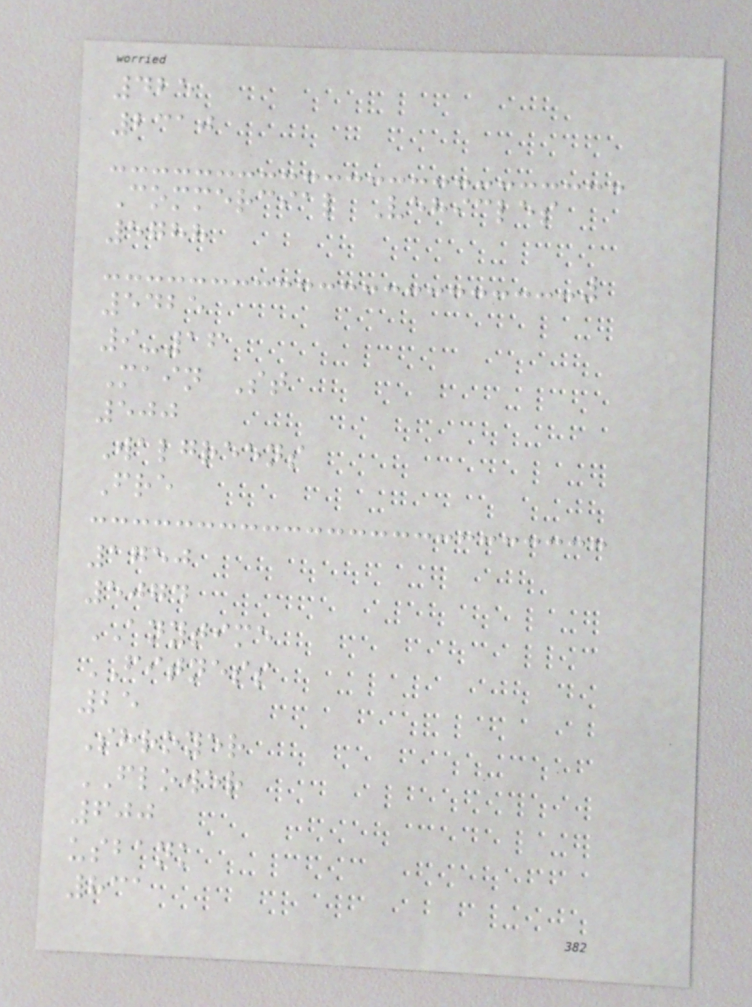425
2310
Commercial Vehicles
5788
5425
9-16
Main St
500
Walgreens
Fre
1750
5074
ANYTIME
FITNESS
25
Shroyer
FLOWER
600
usbank
831
